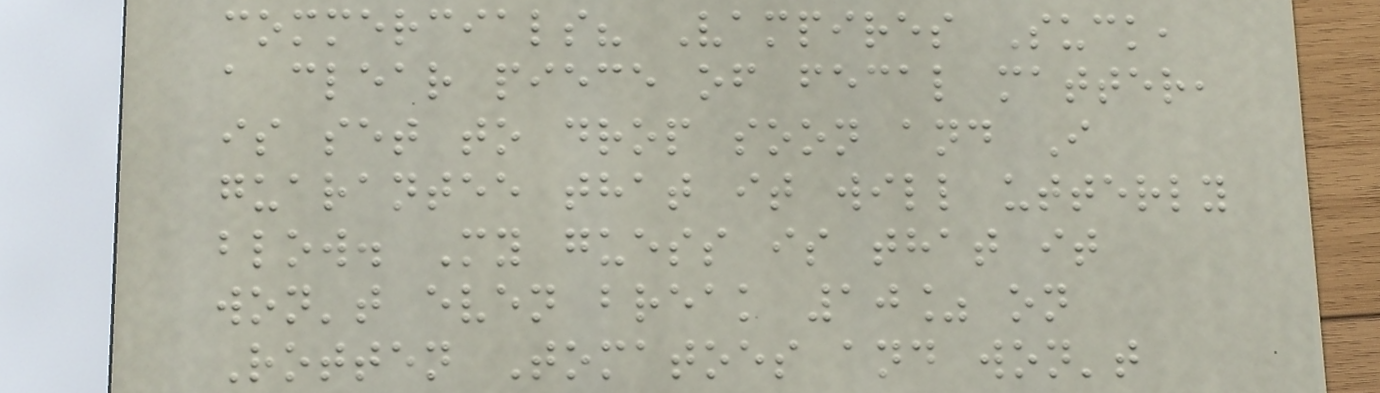commercials? Vampires Suck,
a clear piece of fecal matter,
is set to drop soon and I
guarantee that it will utterly
blow. My guess is that it
won't even break 10% on
Rotten Tomatoes and won't
